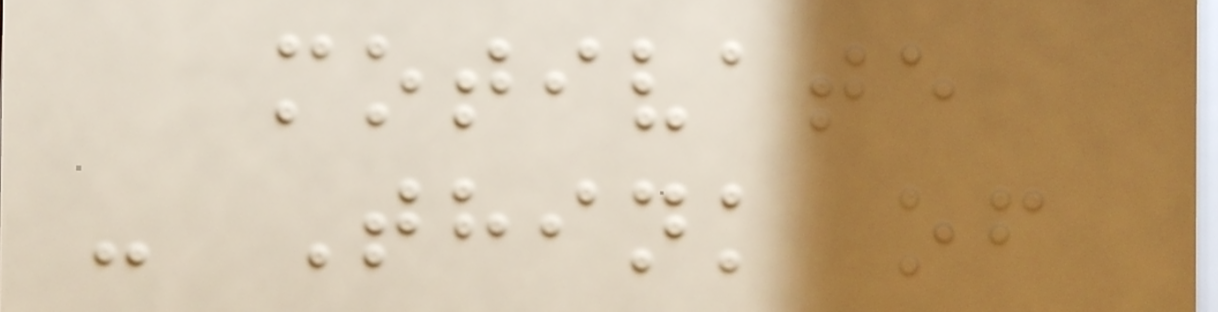motivate
- Think of
